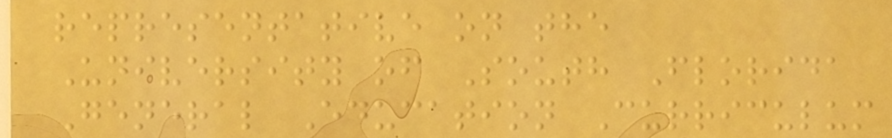representative on the
University of South Florida
General Education Curriculum
